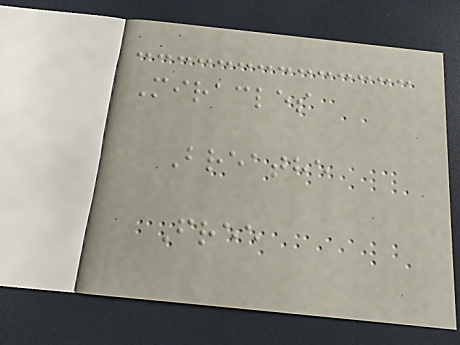Miracles
Breathe
Free
